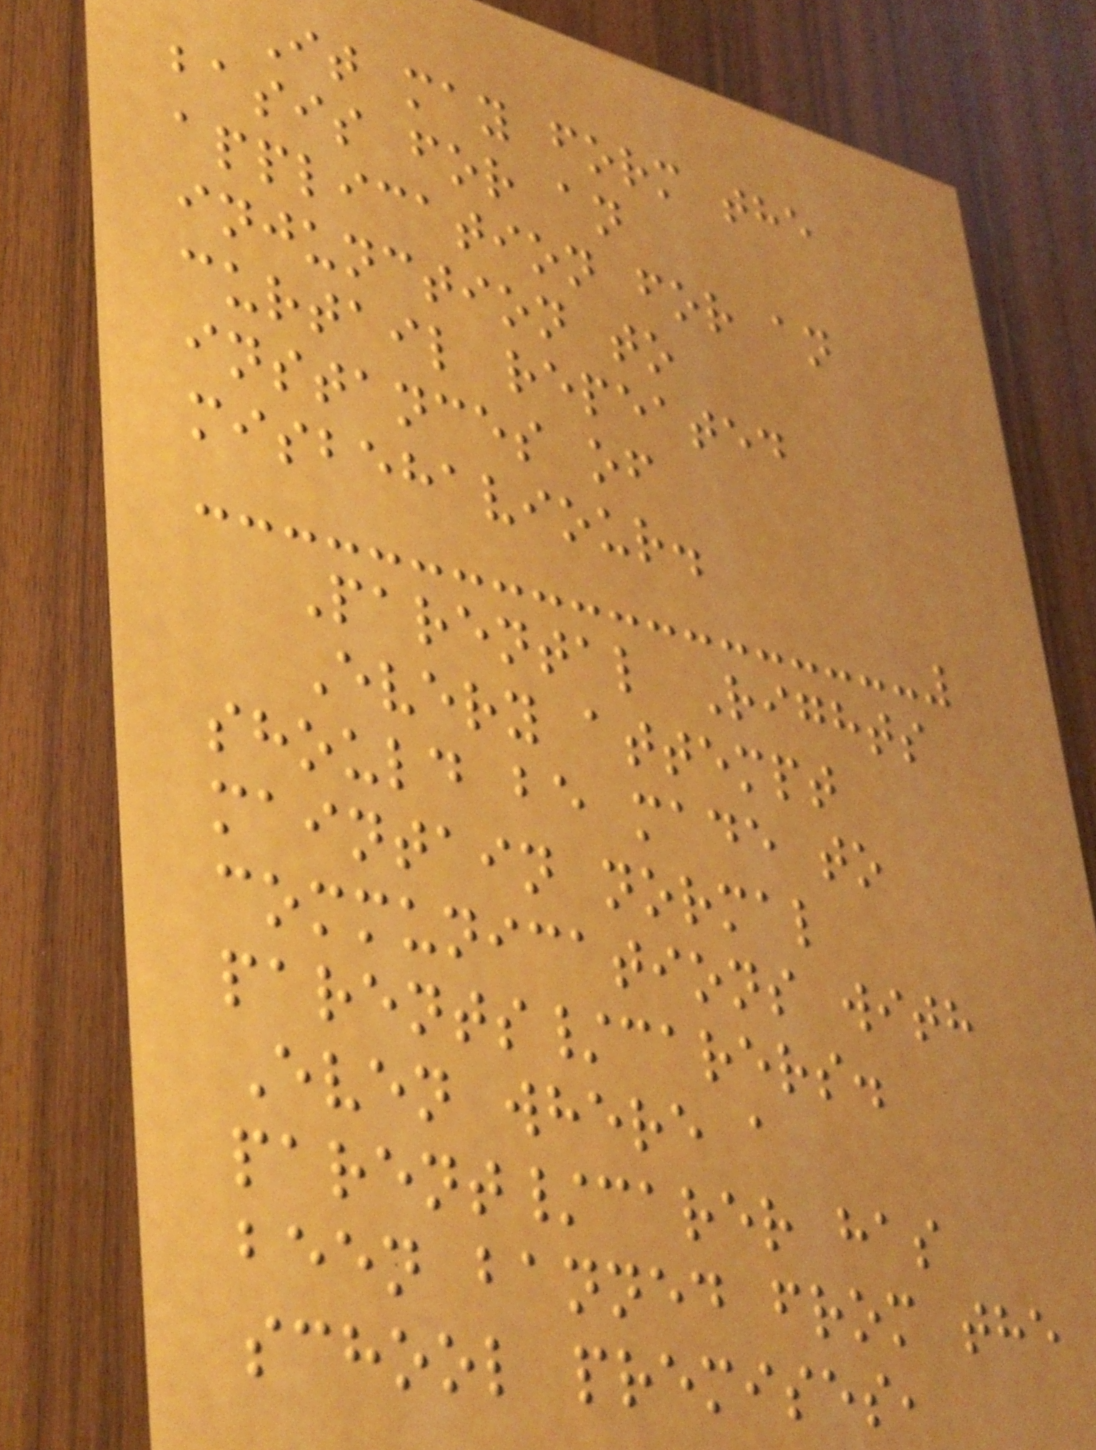It may form the
basis for an
application for an
injunction to
curtail repeated
instances of
misbehaviour.
Parental Rights
Every attempt
should be made to
maintain normal
communications with
parents/carers.
Even where a
parent/carer has
been banned from the
school premises,
